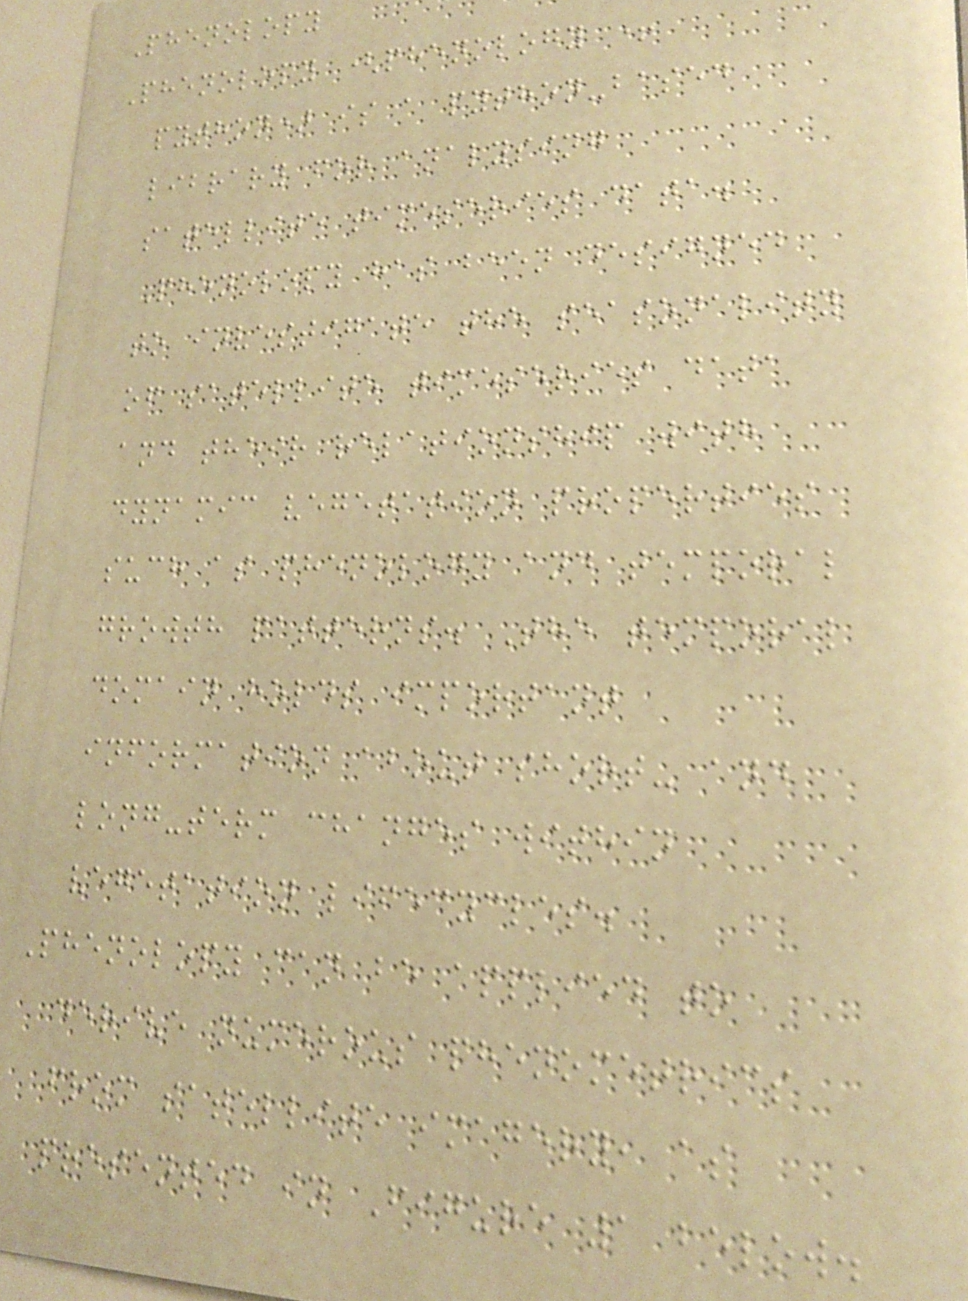Phenolopy
Phenolopy (phenology +
python) is a python-based
library for analysing
satellite timeseries data.
Phenolopy has been designed
to investigate the seasonality
of satellite timeseries data
and their relationship with
dynamic vegetation properties
such as phenology and temporal
growth patterns. The temporal
domain holds important
information about short- and
long-term changes within
vegetation lifecycles.
Phenolopy can be applied to
derive numerous phenometrics
from satellite imagery, as
presented in Figure 1 below.
